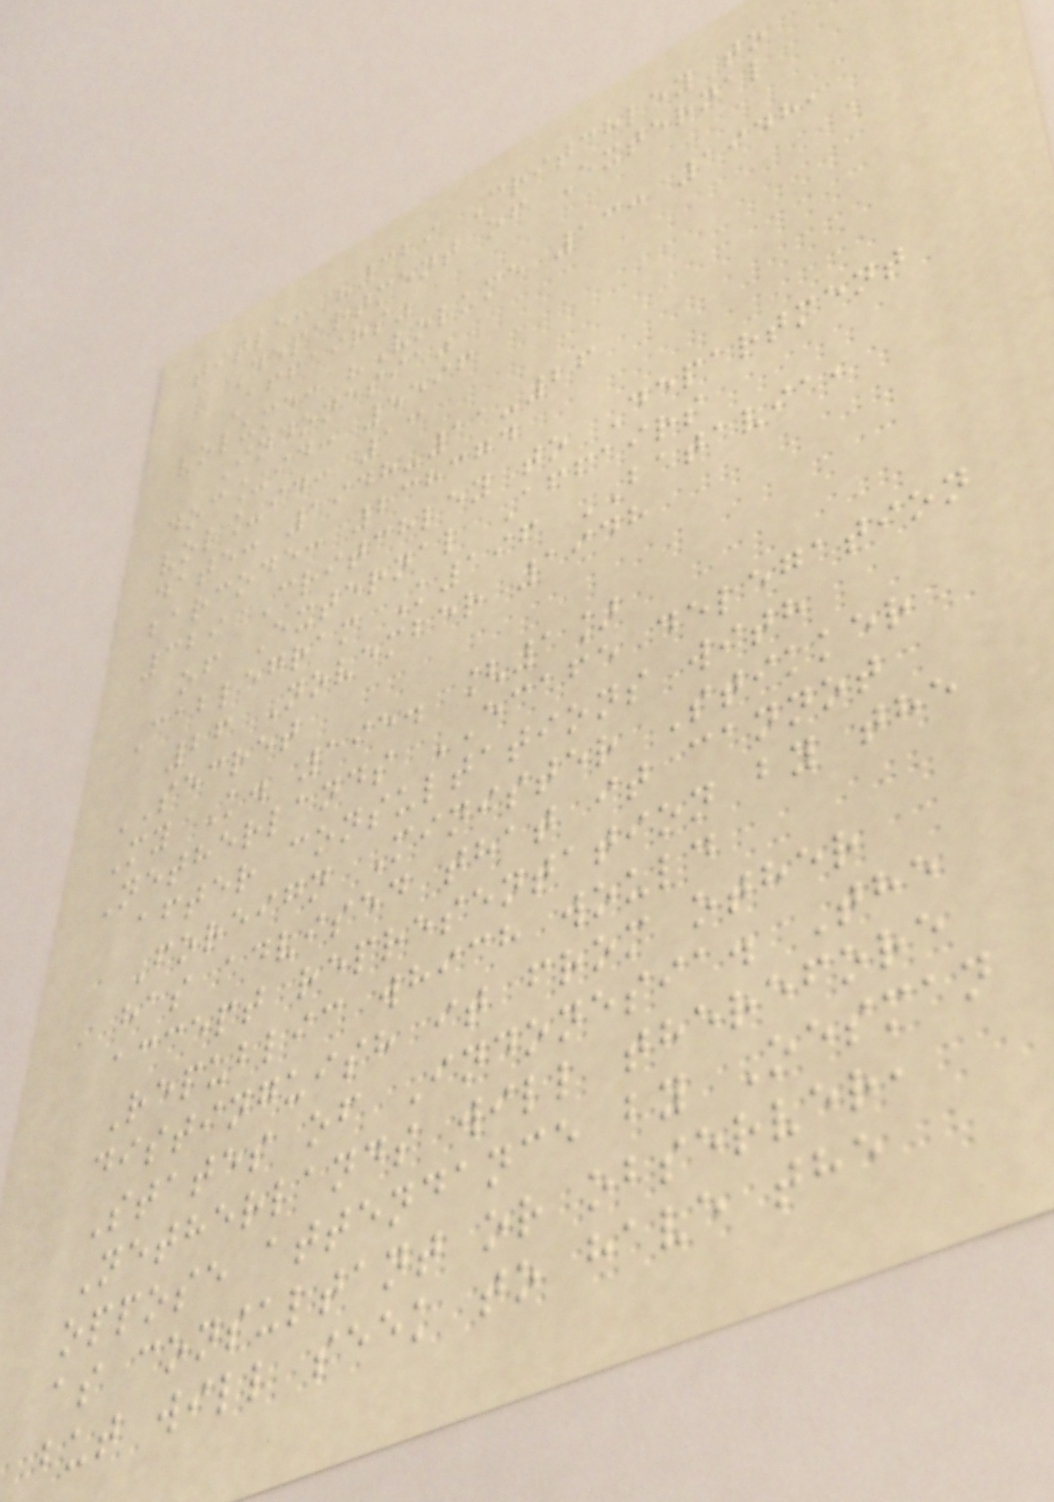title: "329 Critchley to
Department of External
Affairs"
volume: "Volume 13: 1948,
Indonesia"
doc_id: 5596
vol_id: 13
date: 1948-11-26
barcode: 238374
329 Critchley to Department
of External Affairs
Cablegram K196 BATAVIA,
26 November 1948
SECRET
My K. 195. [1]
Netherlands ECAFE delegation
after consultations with
Foreign Minister Stikker
has advised that it cannot
accept representation by the
Republic which would
distinguish it from other
States of Indonesia. The
Netherlands will therefore
oppose attendance by Oesman
as consultant or observer,
but will seek to have the
